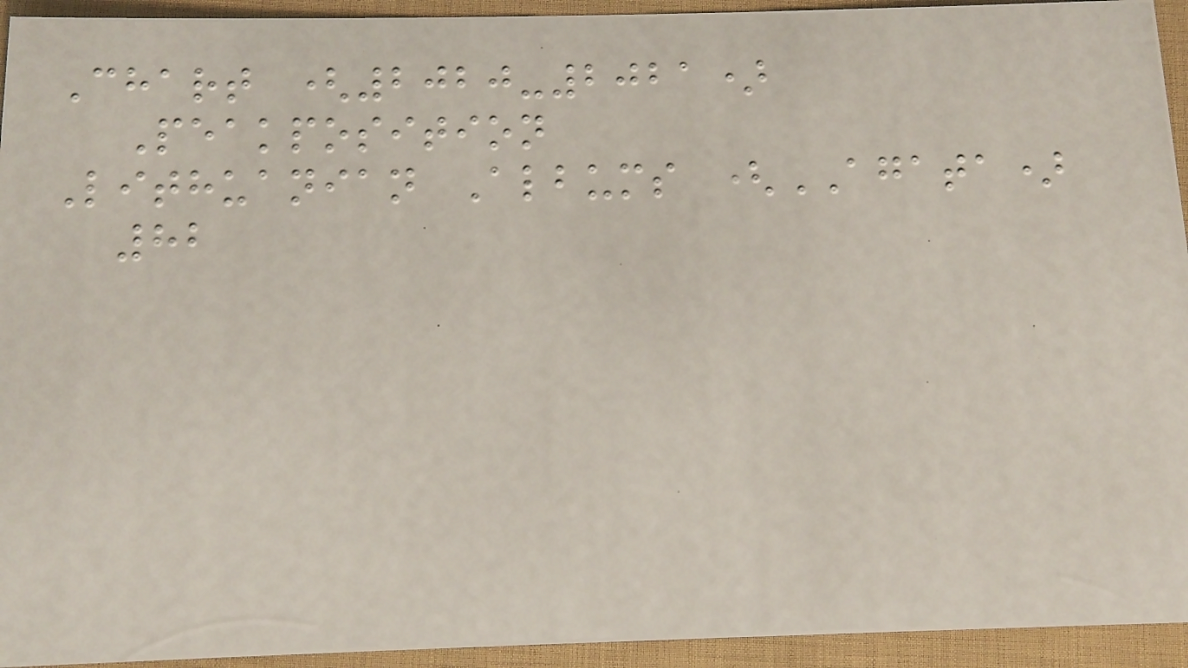Chart (2020-2021)
Peakposition
Lithuanian Albums (AGATA)
82
